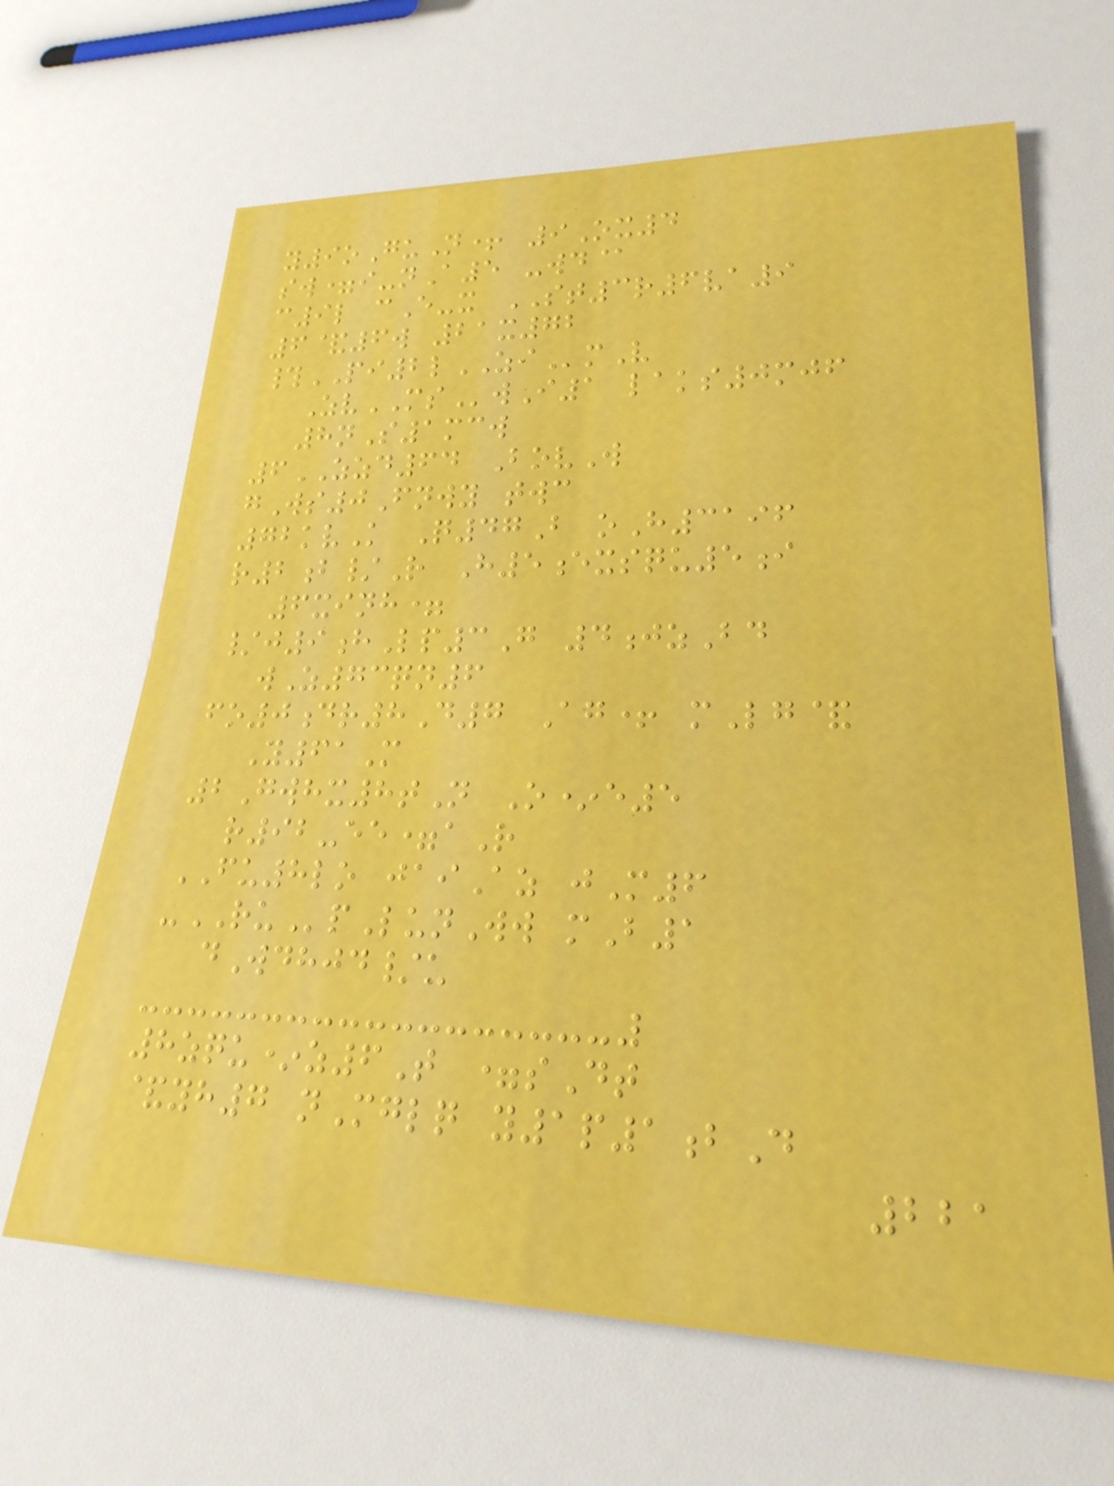y9oGuN+ 9Ox4
sw=i-nA5 -wd@
c9l cE-x ST3r6va9
6&6w 21x72
#PI2lZImV
ZvMSwI1 laks0mjf
8nS1mcw
6ZZD64 BovW
gWs0Fnwy twc
72kvK Q47B oH3196
r2b/R H5exsqu5i
6xinh=
/j9hLp3G 4jzBd
wZ73qn6
fo0dr8D7 Ag+ mLg&
Y61M
2Gwhx8tN O*e5
r92-ee=aR
FU8lo jaiAz jM6
-RUpLunWw mB1
dWdhjd/u
8zqu*z6T =sDt
&yh7 nMglq y1p1bD
221
